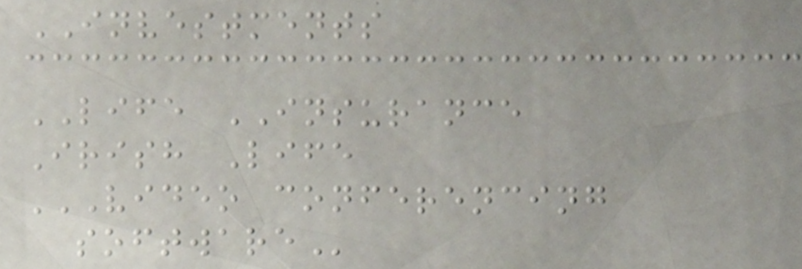INVESTMENTS
LIFE INSURANCE
Irish Life
VIDEO CONFERENCING
SOFTWARE
